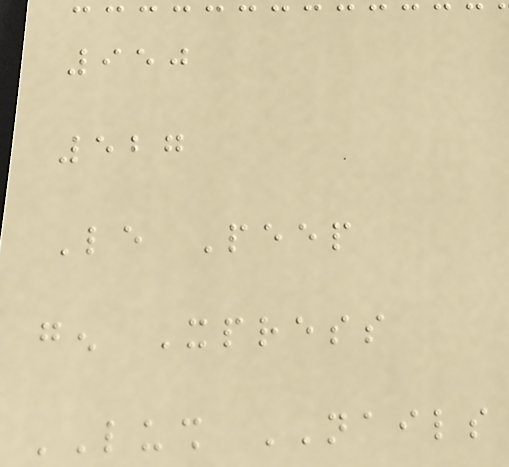950
527
Le Peep
gen Xpress
LUSH NAILS
